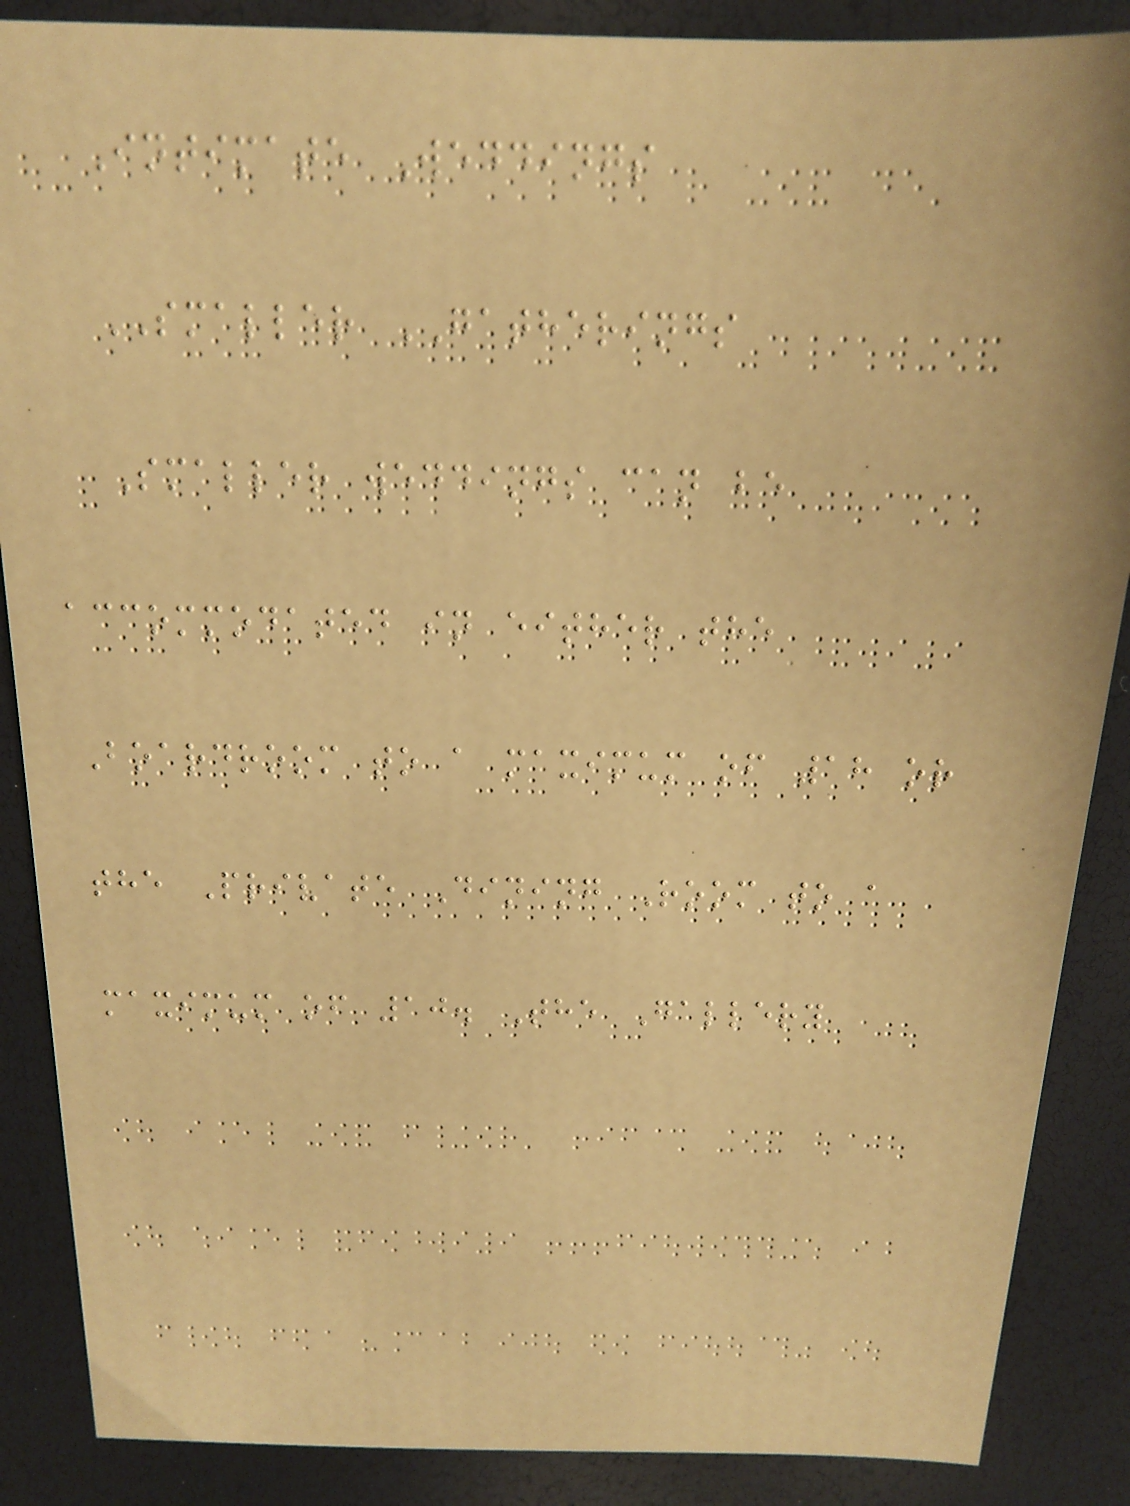Intimate Weddings
SMALLER GATHERINGS
Smaller weddings can be
accommodated in either the
Boardroom to a maximum of 18 or
the Private Dining Room to a
maximum of 10. The Gallery
